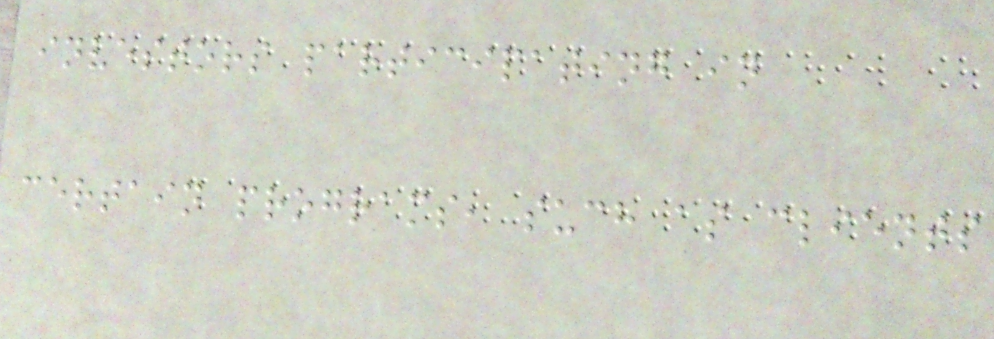investors participating in
certain programs, such as clients
